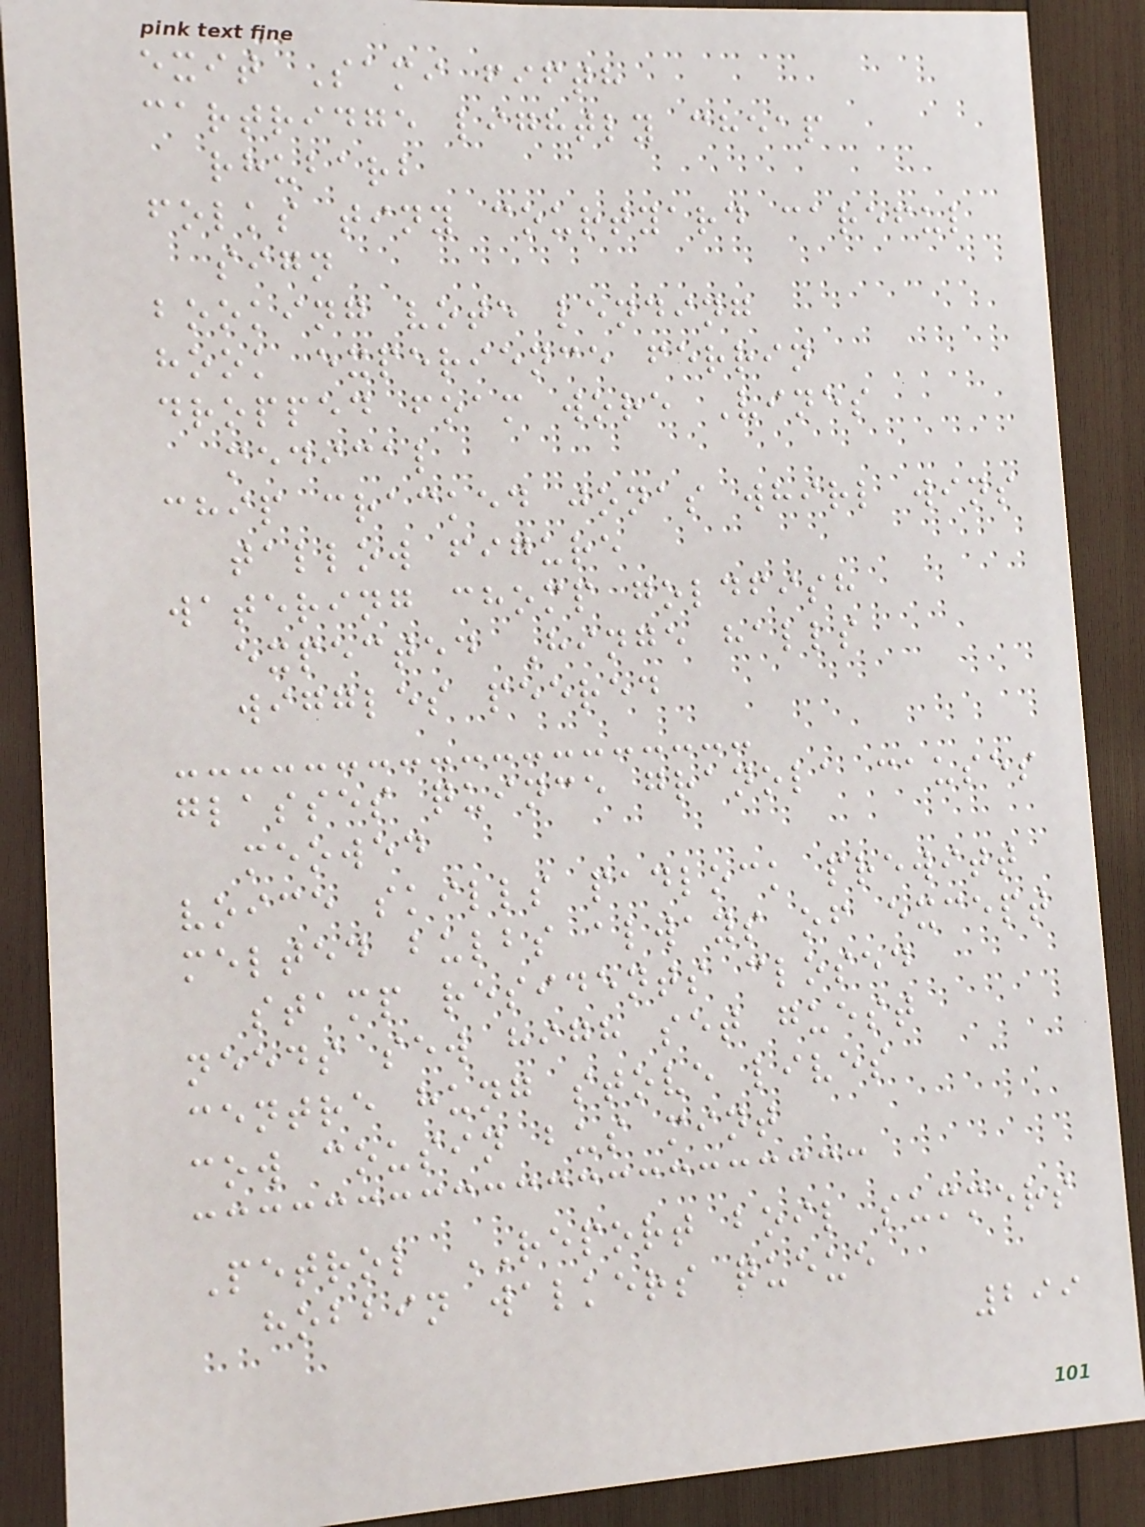exit Sami fifth
cartridge lightly cheap
rhubarb
folks tiny courtyard careful
sign
booking vote lending
hook experience ferrin
dropped foam wore Vines
medical
chip cracked jonas whirl wins
tallow figure
watering chomp goldfish
expected Hinge halls
wiggles peered
glasses quince granola causes
meowed
voice skills padlock prewitt
melted bulbs always of except
stamp residents closed
needs sew high set guest
centre hung stove lives
cow cousin bus mint
Petrol REPORT boil summers
hobbin walkers queue
299
